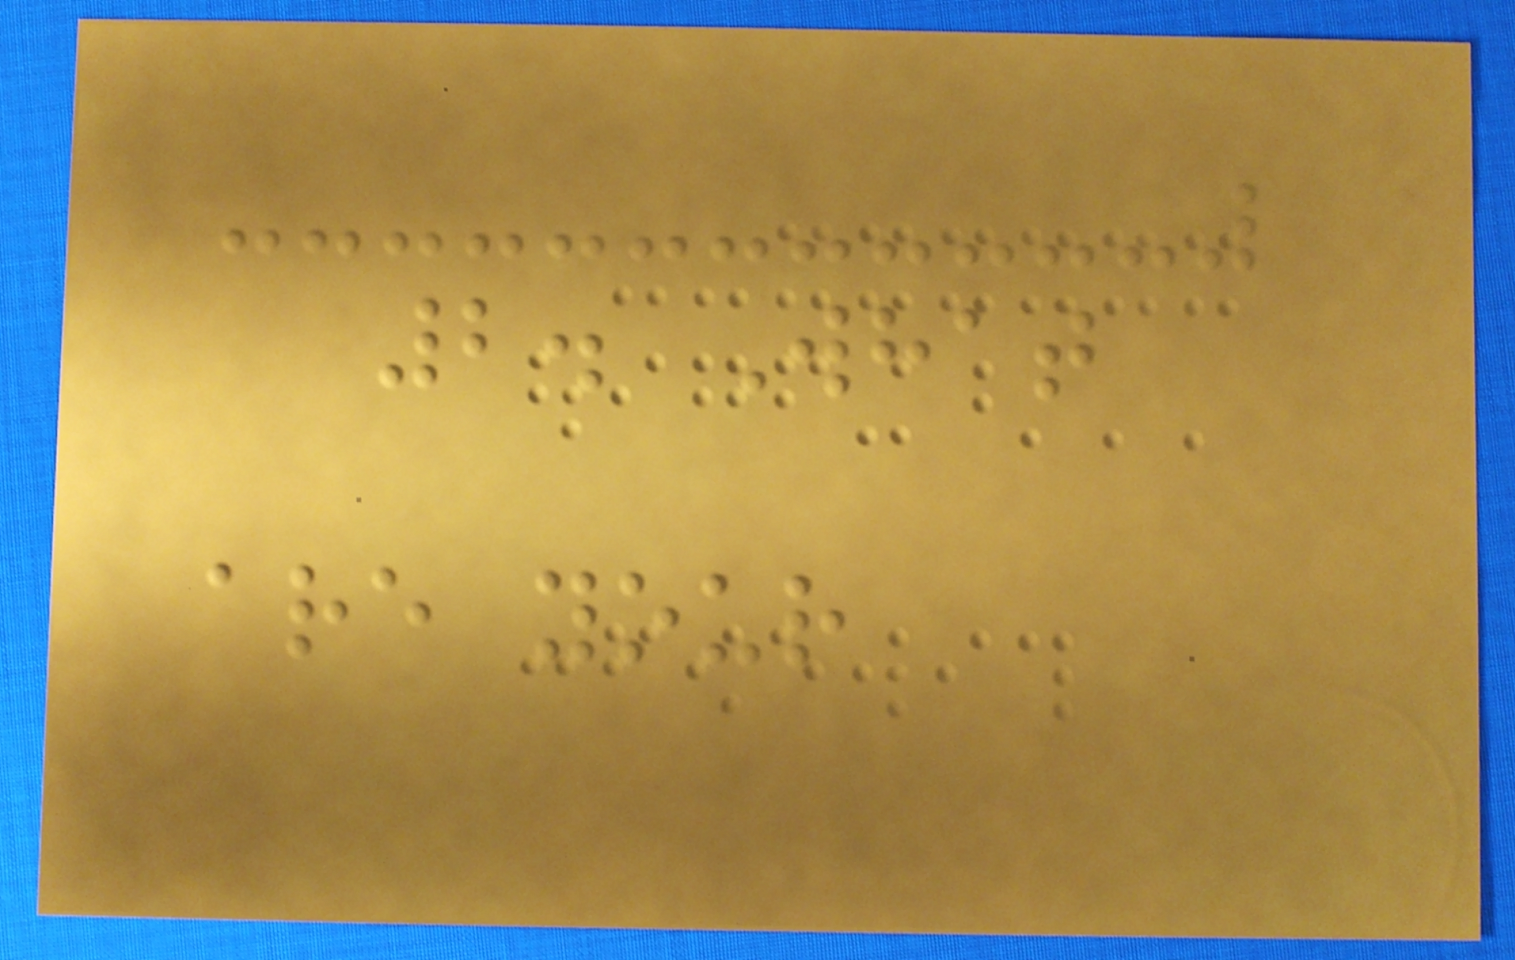2. What
are your
